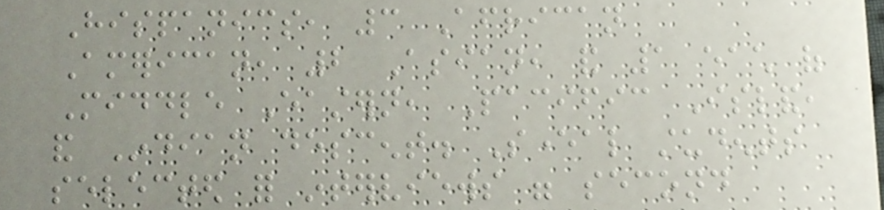Hispanics, 3 African
American, 2 Asian, and 1 each of
Middle Eastern, Pacific Island,
and Indian descent. Several students
selected for interviews were second
